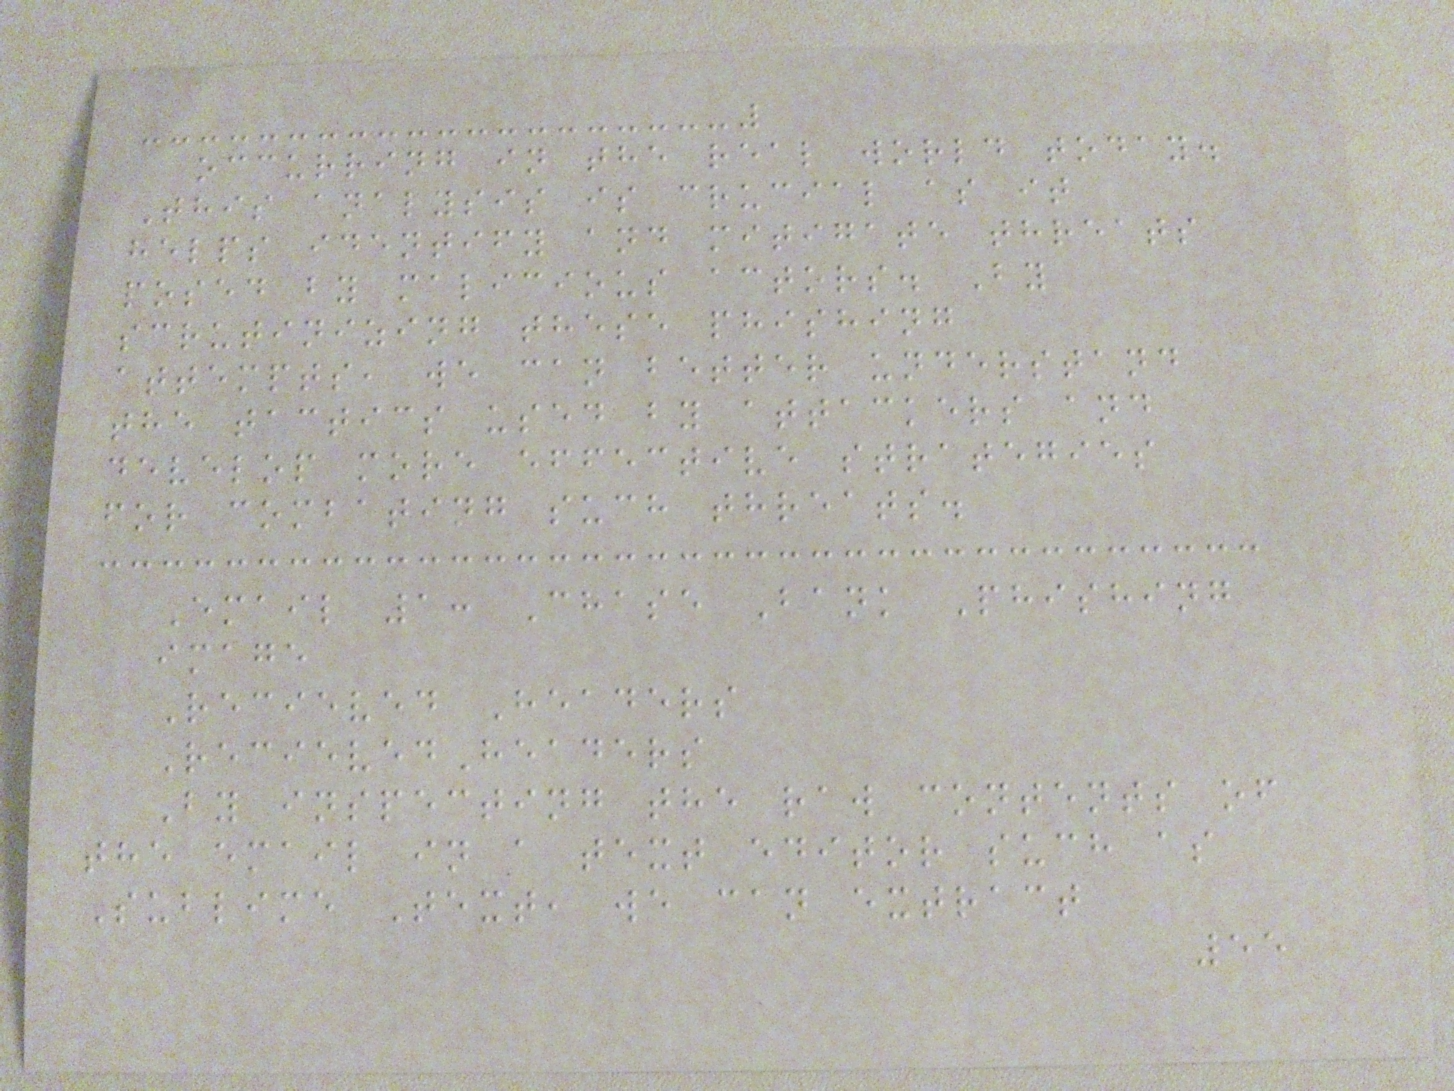occurring in the real world today.
This analysis is crucial as it
helps identify and mitigate threats
posed by malicious actors. By
scrutinizing these phishing
attempts, we can better understand
the tactics used by attackers and
develop more effective strategies
for combating such threats.
Email 1: Chase Bank Phishing
image
Recieved Headers
RecievedHeaders
By inspecting the raw contents of
the email in a text editor such as
Sublime Text, we can extract
55
